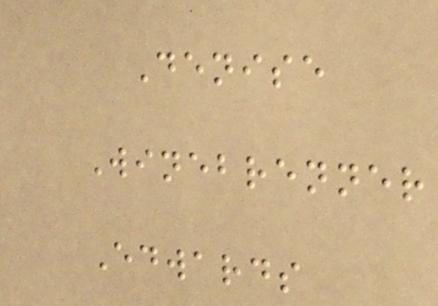Denise
Winebrenner
Edwards
